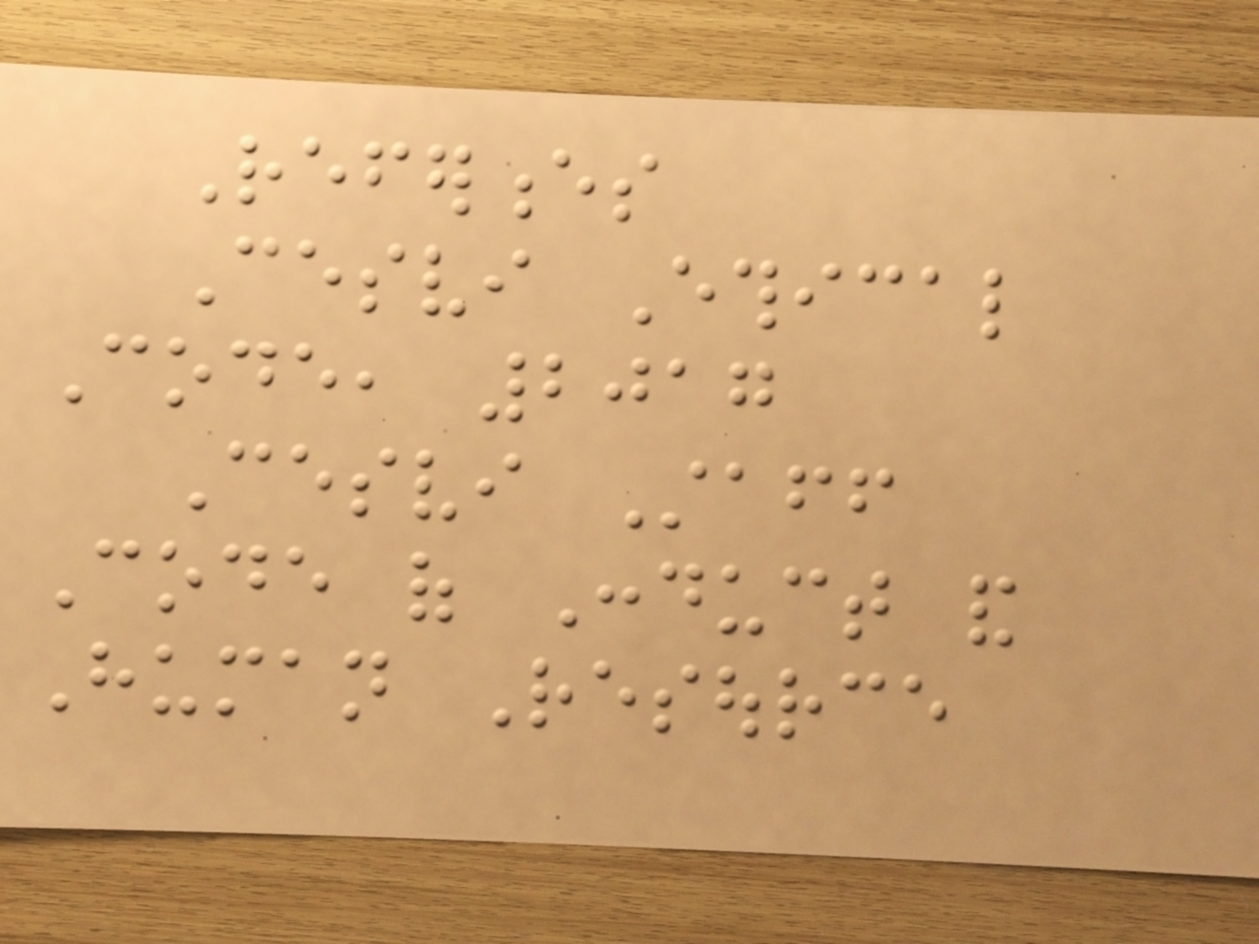References
Cesvi Ethical
Code, 2017
Cesvi Staff
Code of Conduct and
Human Resource
